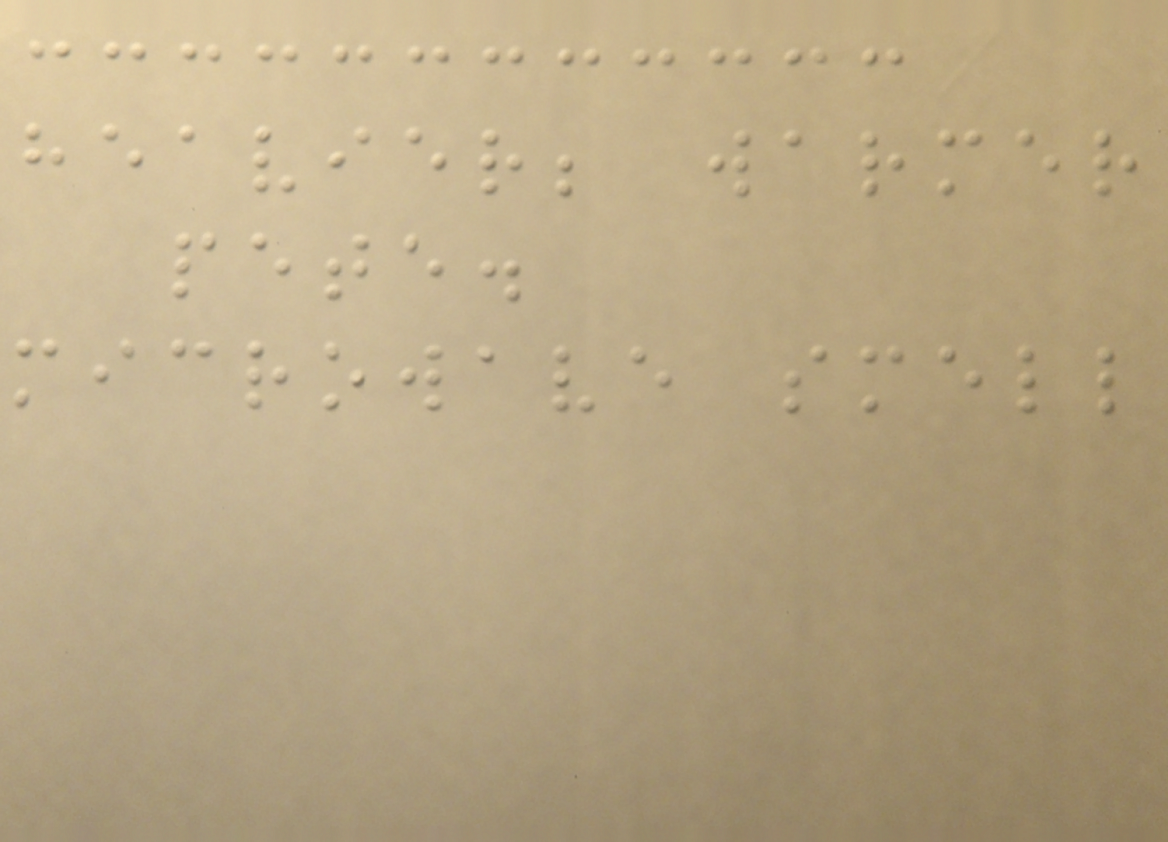heavier; warmer
pete.
microwave smell
